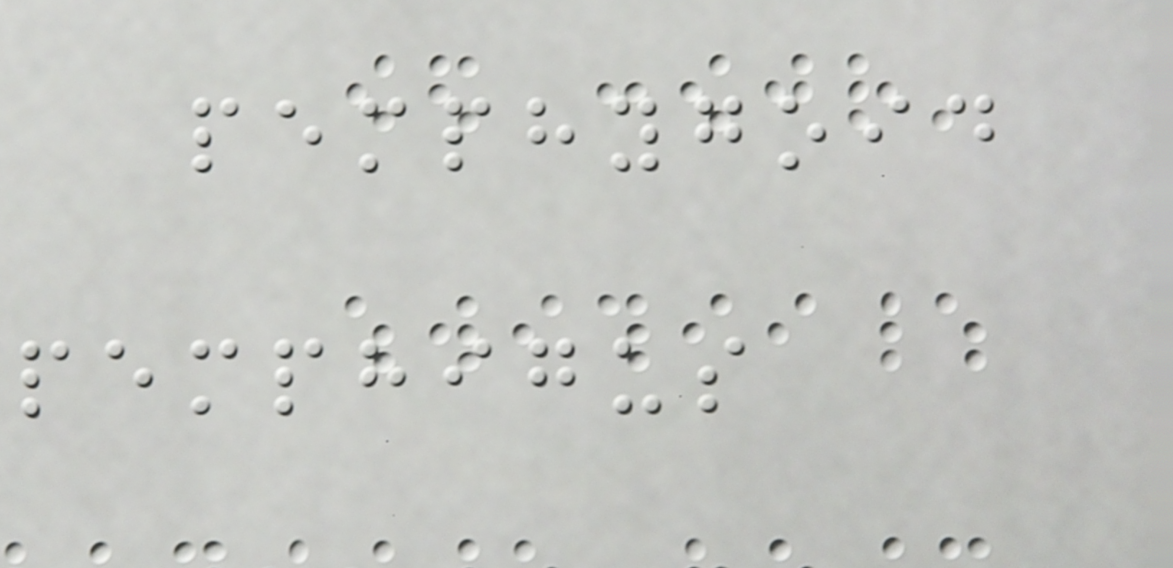pemphygoid
pemphigus
